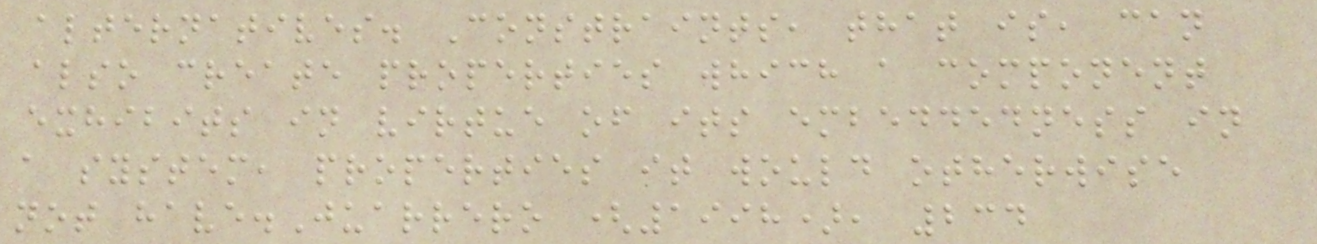alternatives. Constraints, that is, can
also create properties which a component
exhibits in virtue of its embeddedness in
a system, properties it would otherwise
not have.Juarrero (1998), 234
